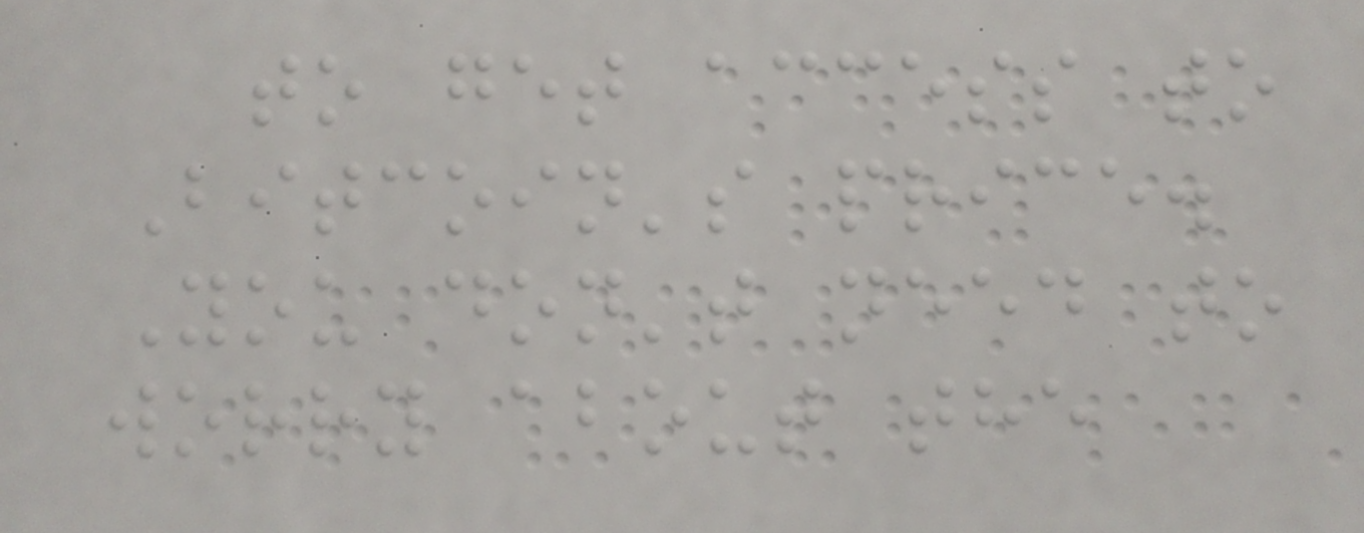to get access to
Bitcoin's price.
You don't need to
worry about the
